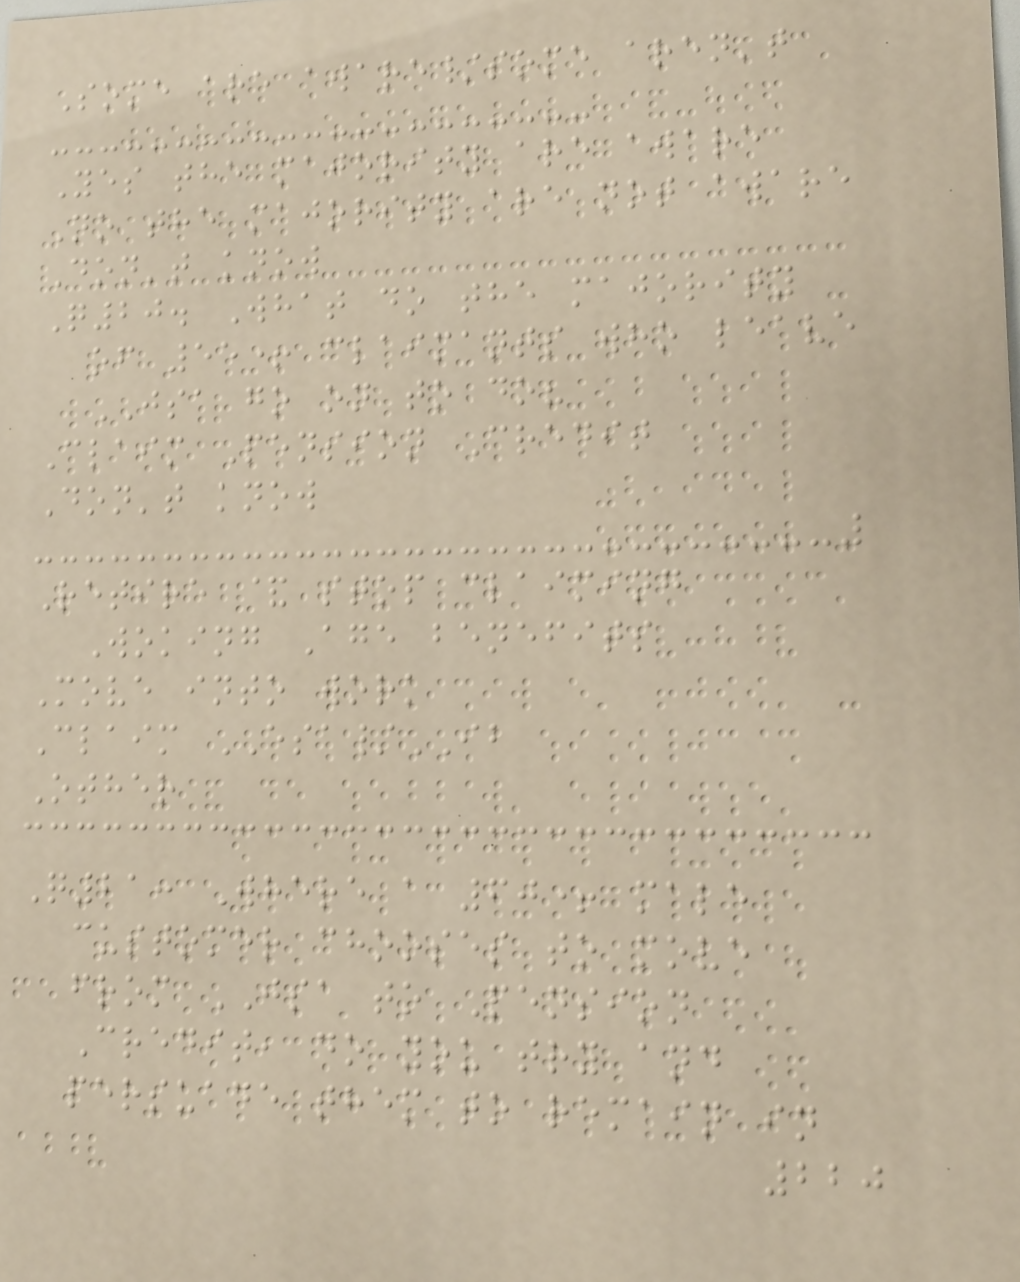Some are aware/some aren't
Yes the majority are aware
No the majority are not aware
Don't know
Q20. What do the majority
of 55+ claimants who leave
JSA go on to do?
Claim Pension Credit
Don't know
Retire & stop claiming
Woking Age benefits
Move into work
Claim ESA/IB
Other
Q21: Where a 60+ male
customer chooses to move
from JSA to Pension
Credit, do you try and
persuade them to remain in
220
